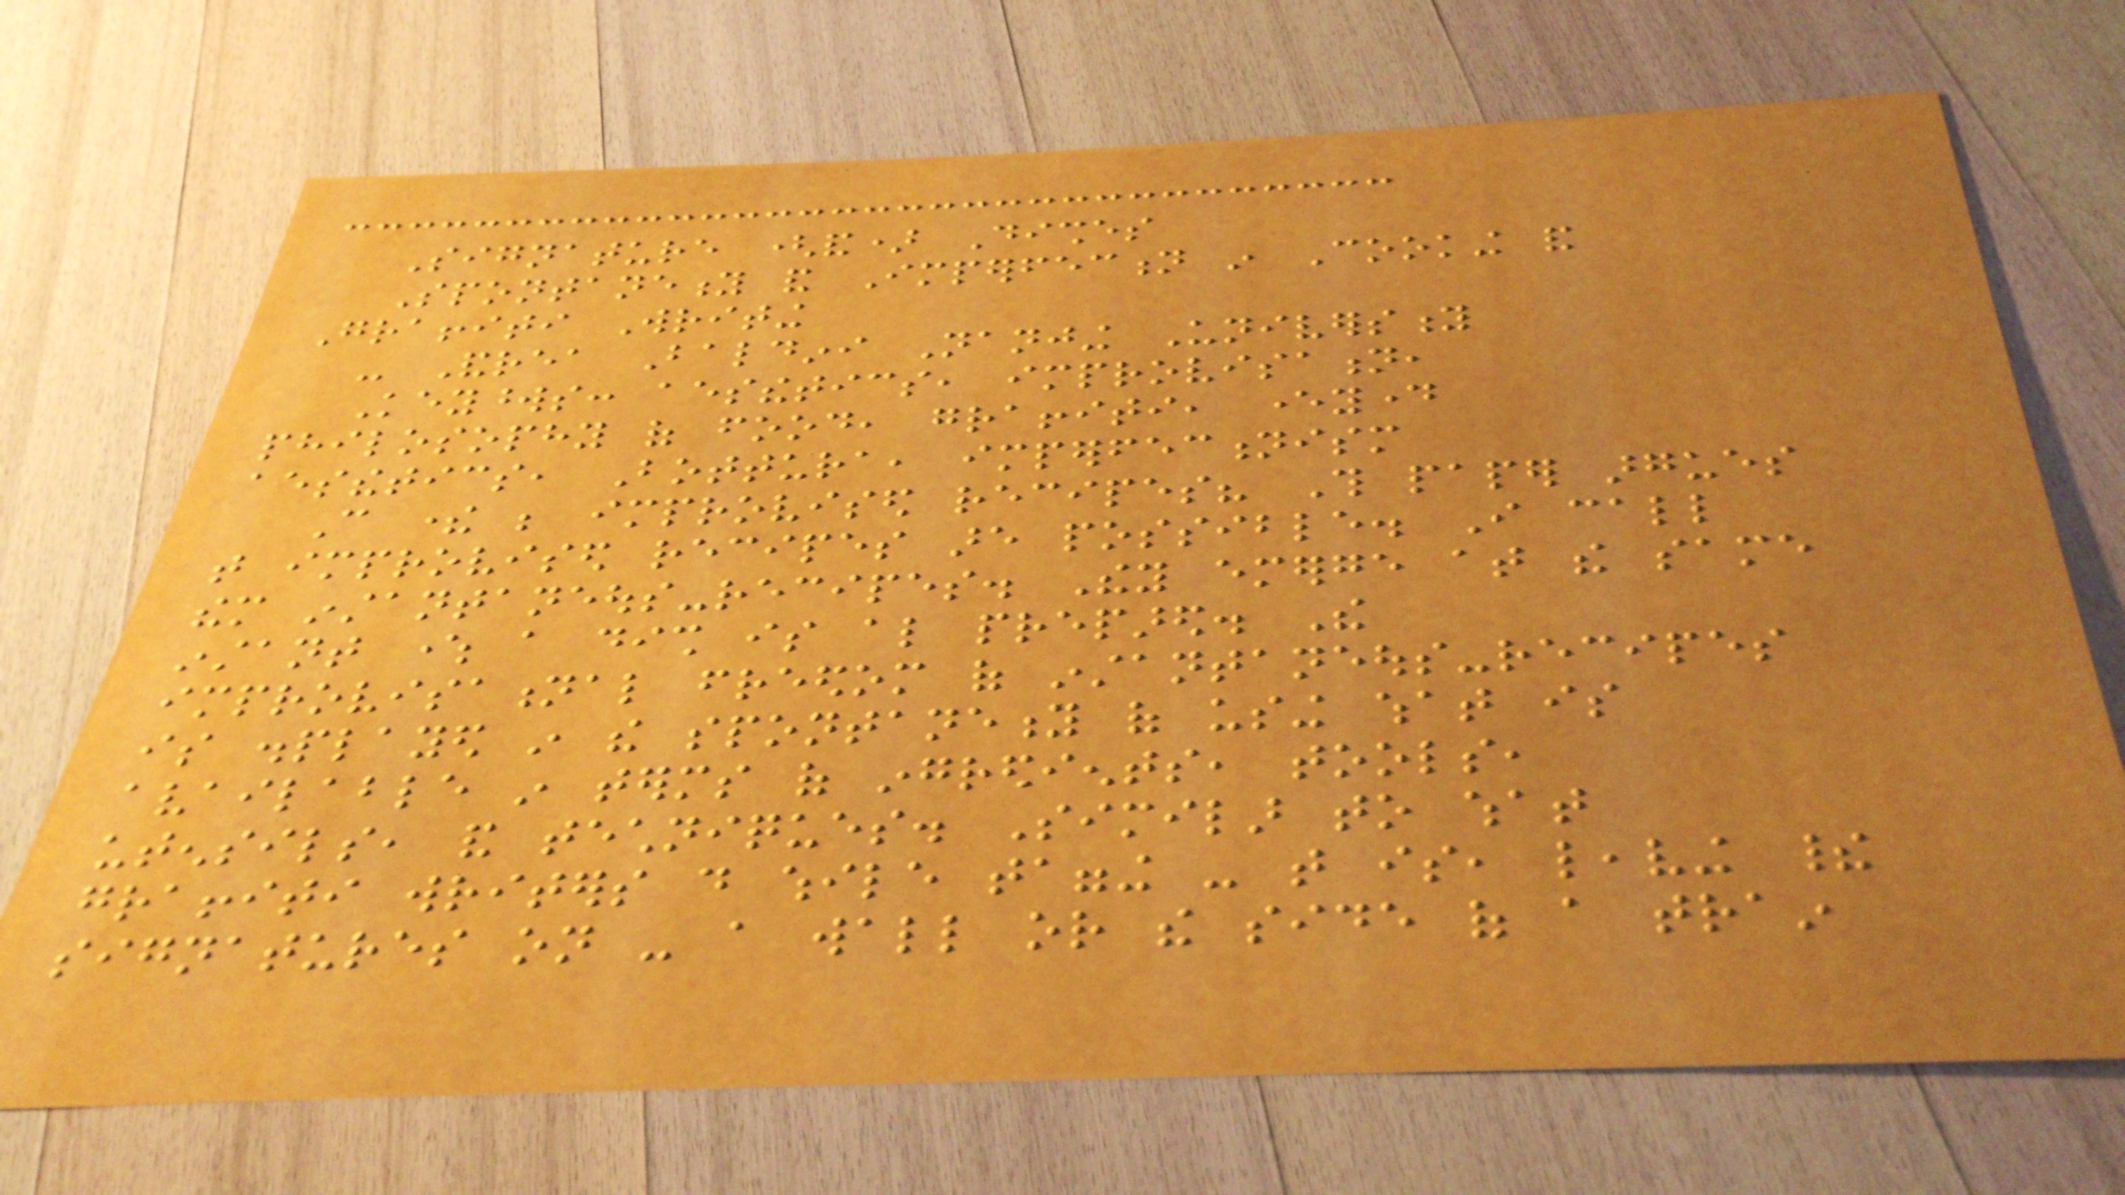Signature (and) Dishes
Spontaneity and Imperfection in Cooking and
Graffiti Writing
- Andrea Baldini Nanjing University
Keywords: aesthetics, improvisation,
philosophy of food, graffiti, everyday
aesthetics, Bottura, imperfectionism
Can there be improvised recipes? This paper argues
that improvised recipes are possible. I call
them instantaneous-recipes. They emerge at the same
instant where a dish is also prepared. The
improvisational freedom of instantaneous-recipes
is displayed in the spontaneity of using what is
available in terms of ingredients, tools,
utensils, and techniques. Similar to what
graffiti writers do while tagging - that is, leaving their
signatures on - a wall or the side of a train
